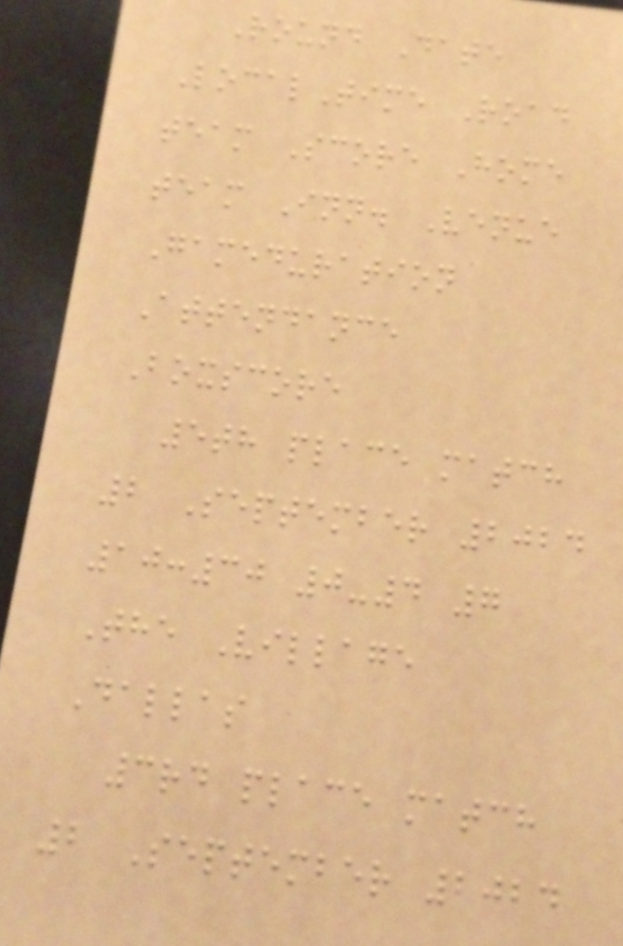Round Date
LocalTime Road
team Score Home
team Inn. Venue
Gameduration
Attendance
Boxscore
5th place match
2 September 2024
10:30 0-4 7
The Village
Dallas
3rd place match
2 September 2024
